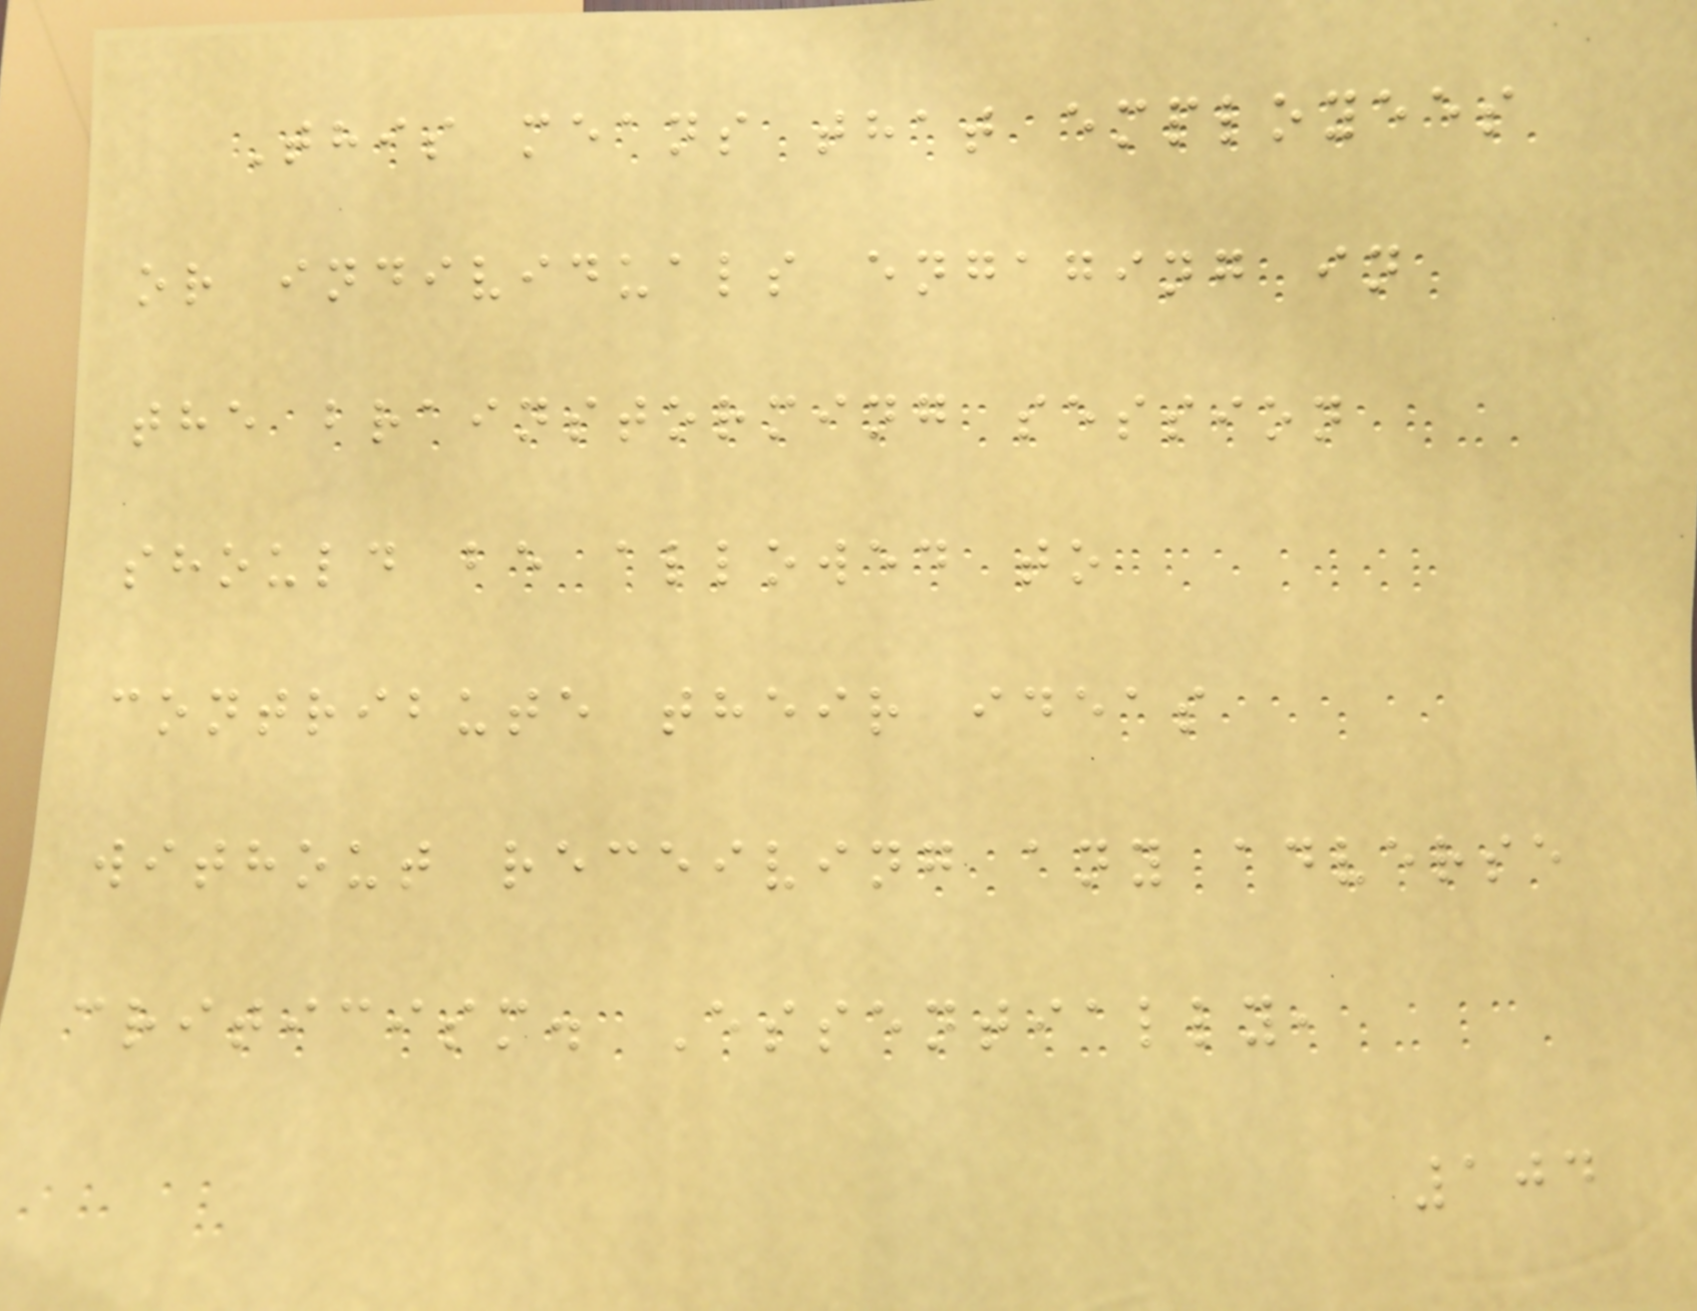This means that employees
or individuals engaging in
the brainstorming session
should be allowed to
contribute their ideas
without receiving any adverse
criticism. Essentially,
104
